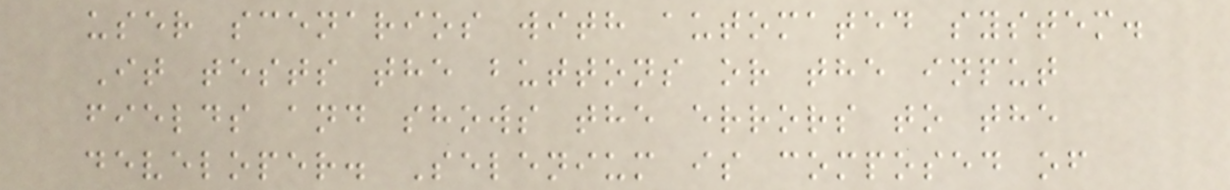user scenarios with automated system.
It tests the buttons or the input
fields and shows the errors to the
developer. Selenium is composed of
